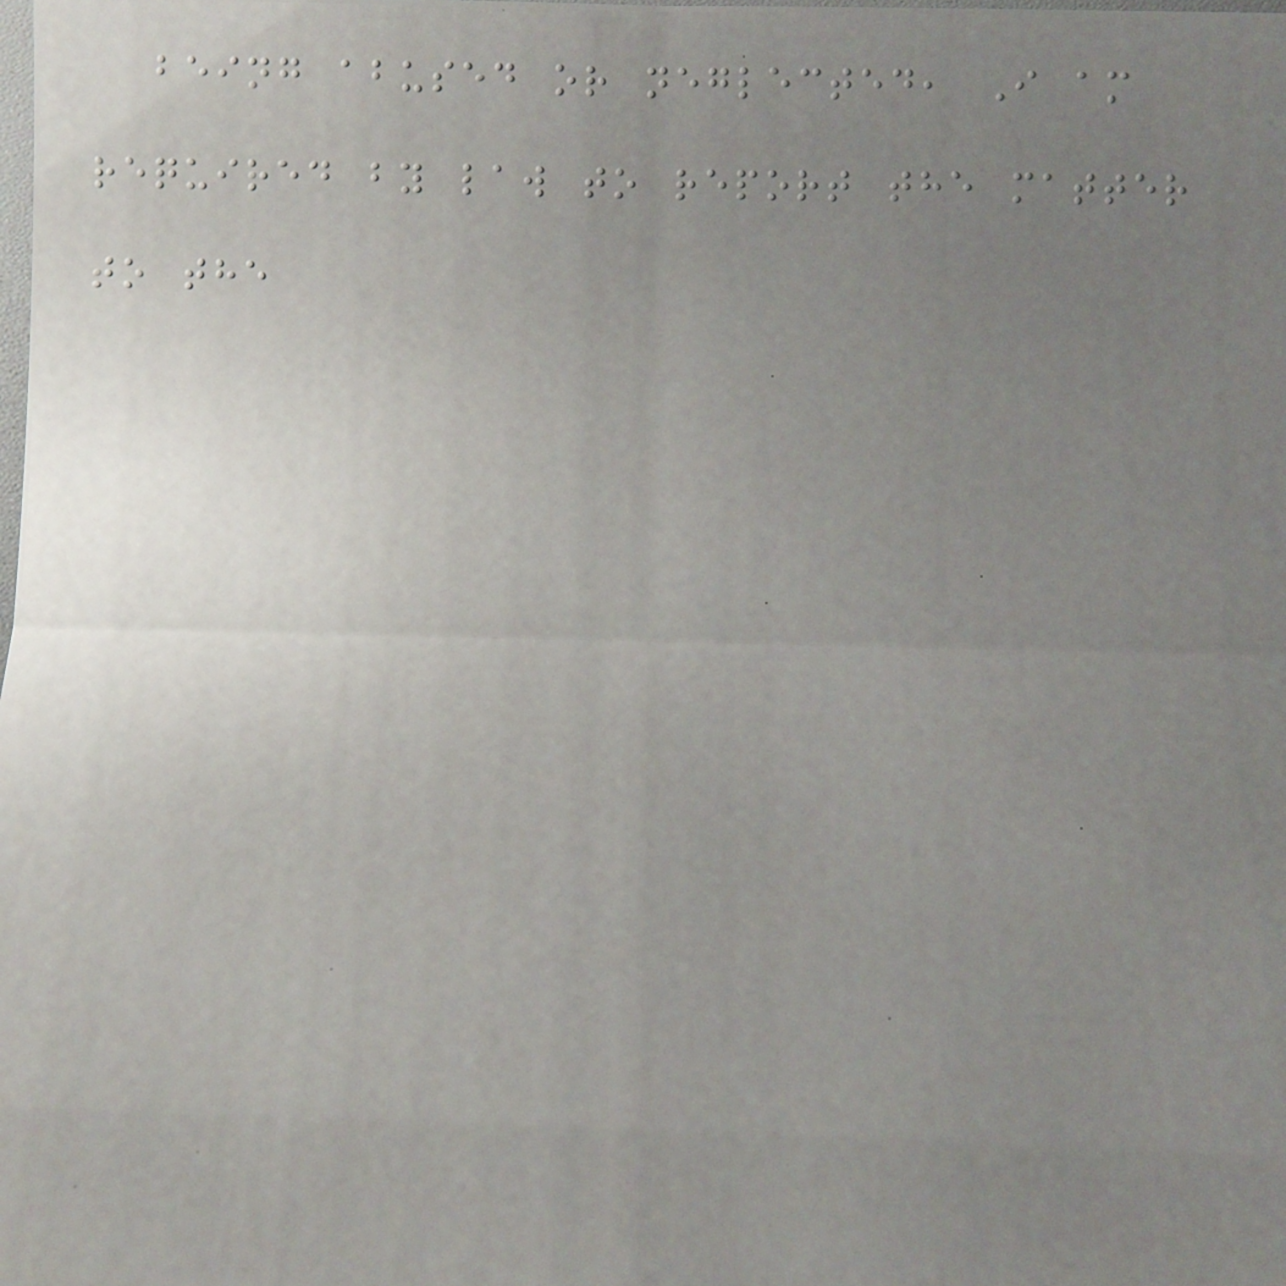being abused or neglected, I am
required by law to report the matter
to the
